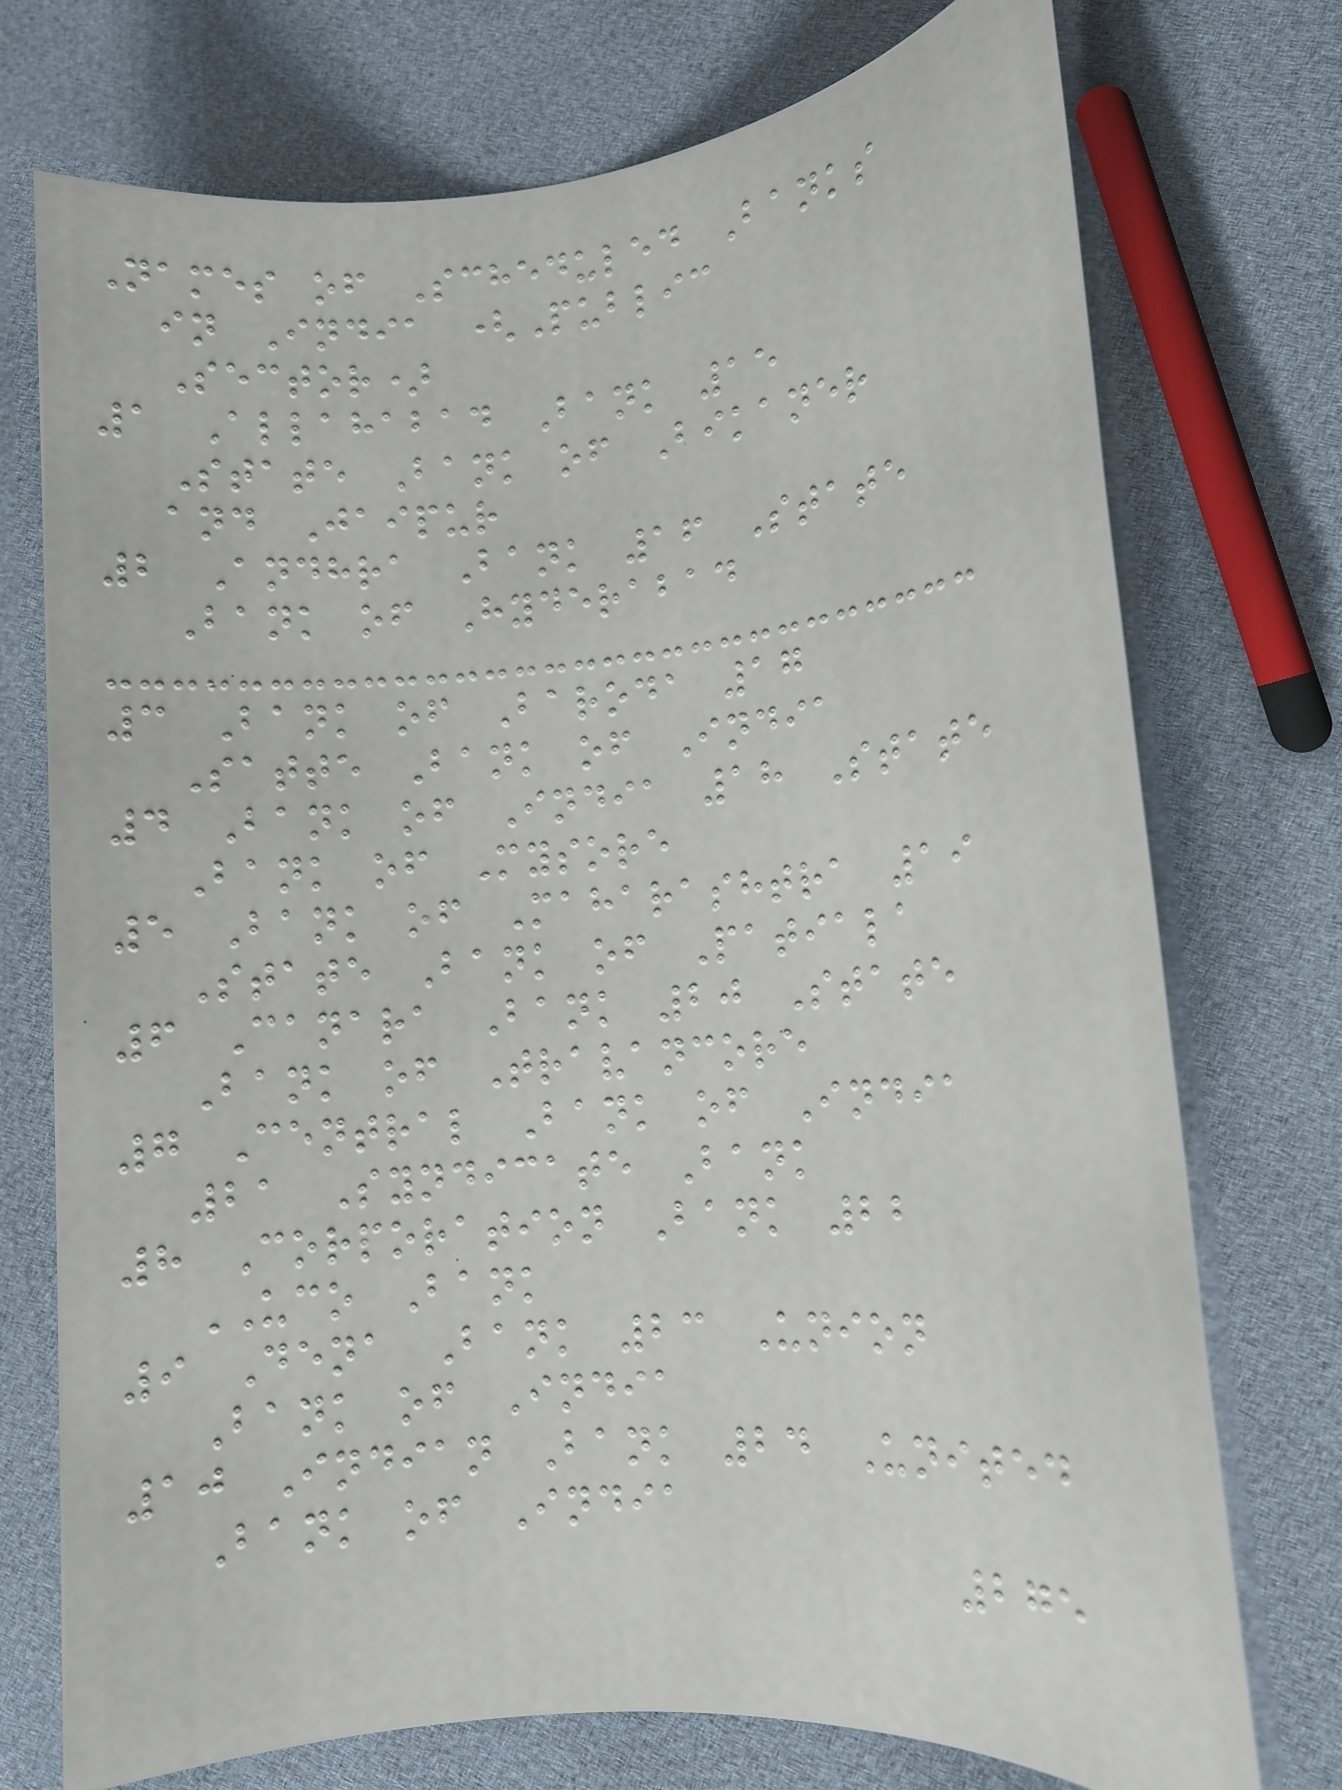Names of Scheduled Banks
in India (Public
Sector)
1 Allahabad Bank 15
State Bank of Bikaner
and Jaipur
2 Andhra Bank 16 State
Bank of Hyderabad
3 Bank of Baroda 17
Satte Bank of India
4 Bank of India 18 State
Bank of Mysore
5 Bank of Maharashtra 19
State Bank of Patiala
6 Canara Bank 20 State
Bank of Travancore
7 Central Bank of India
21 Syndicate Bank
8 Corporation Bank 22
UCO Bank
9 Dena Bank 23 Union
Bank of India
10 Indian Bank 24 United
Bank of India
275
